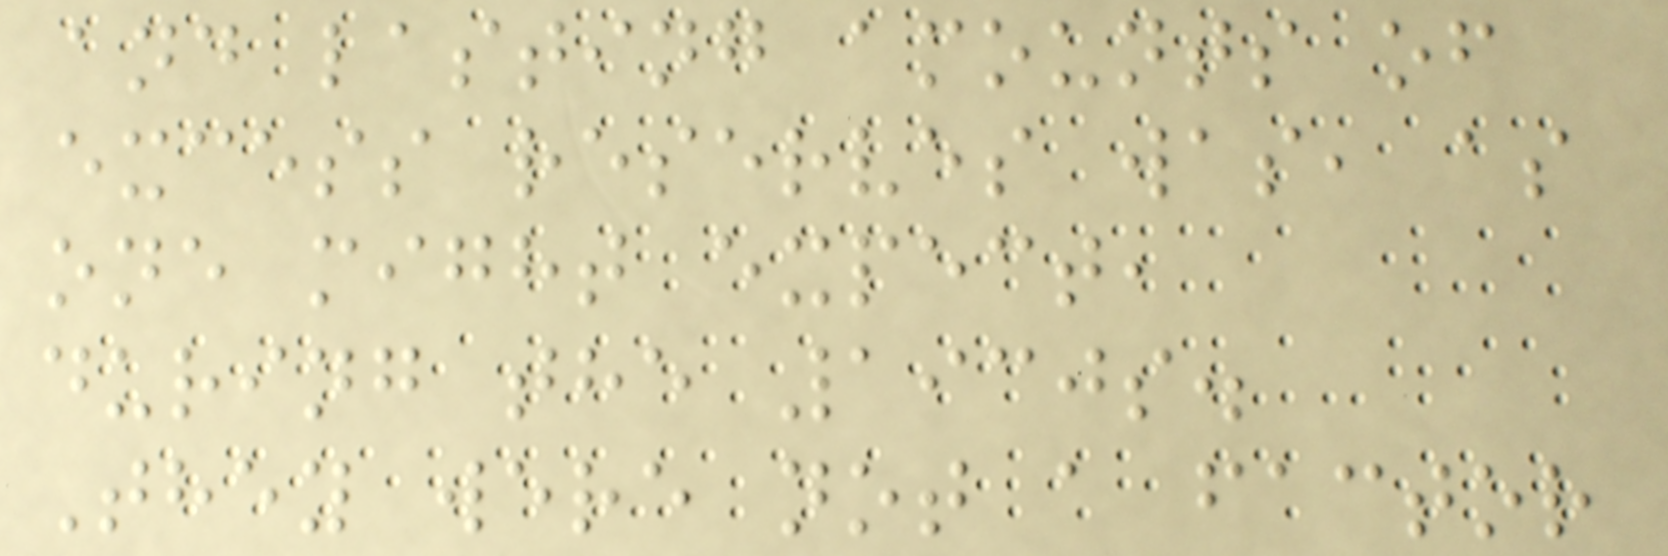and lasting amounts of
excess reserves was, as
one might expect,
during the 1930s.
They were not a factor
